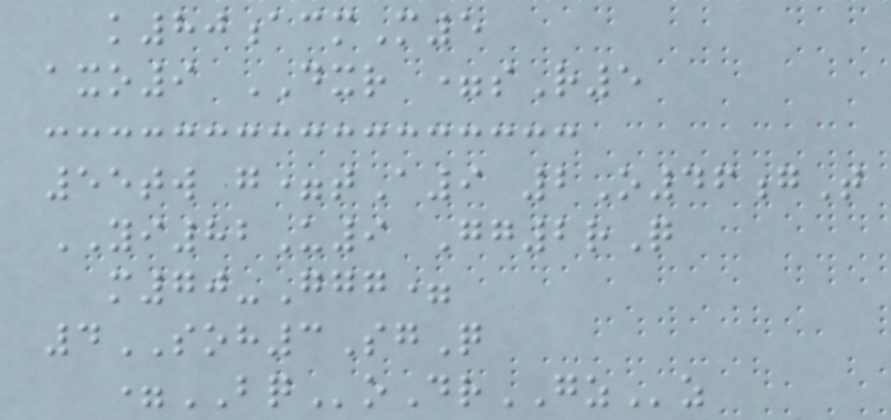k80acmM5
axo9 DXR =sR5
55tw g=tA9 2O46gT
YI82U9 Gg2rQ
m70-Ggg=
4SOH3SgQ
=BQoDrGZz
